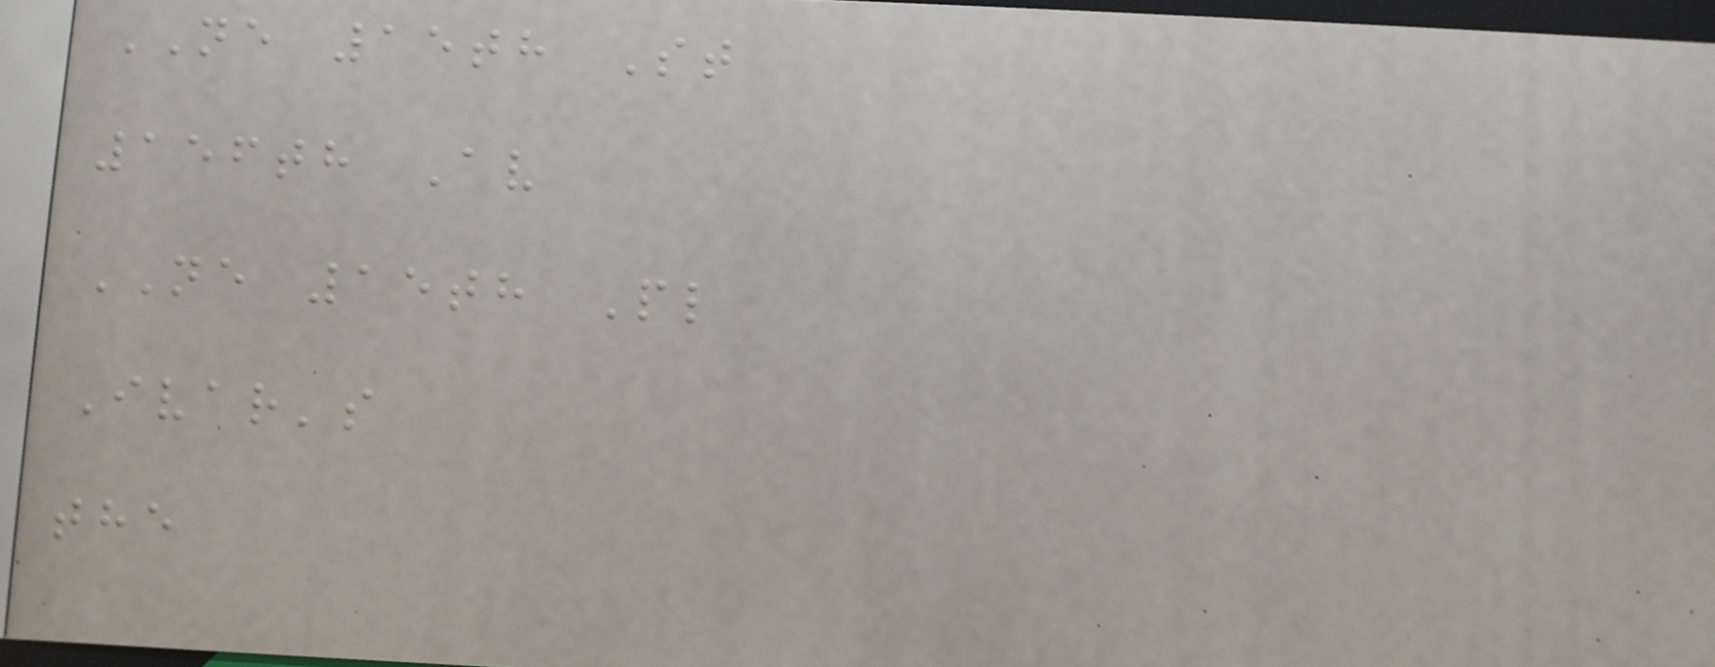NE 15th St
156th Av
NE 15th Pl
Ivar's
the
